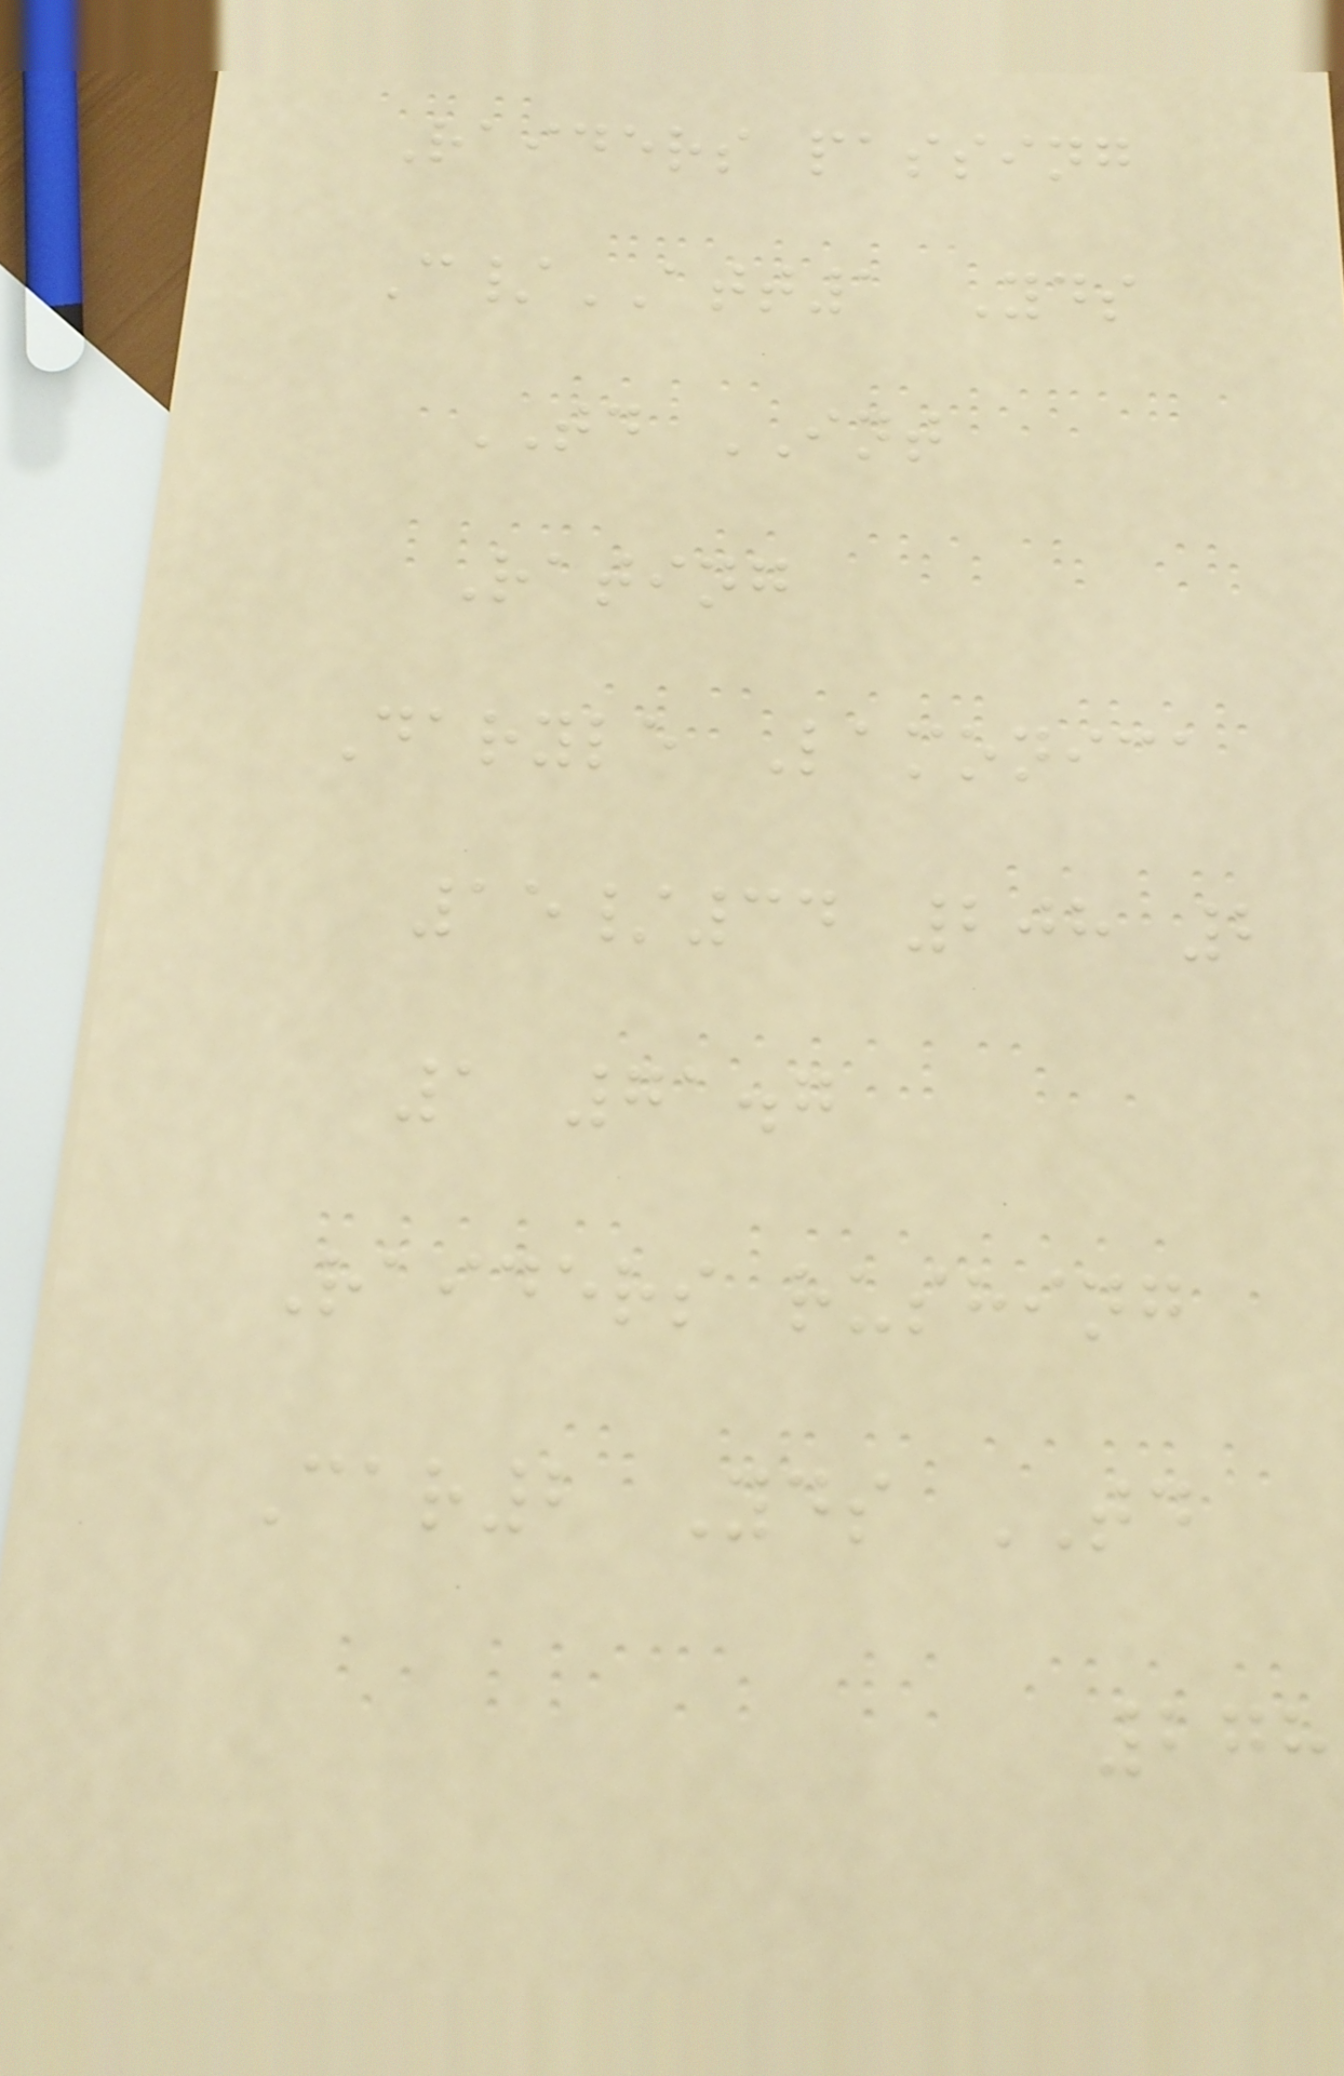Raiders passing
C/ATT1 Yds
TD INT
Rating
Daryle Lamonica
15/34 208 2
1 71.7
Raiders rushing
Car2 Yds TD
278
